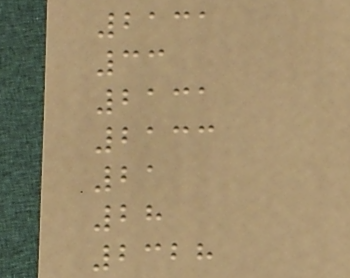2131
33
2131
2133
21
28
2328
